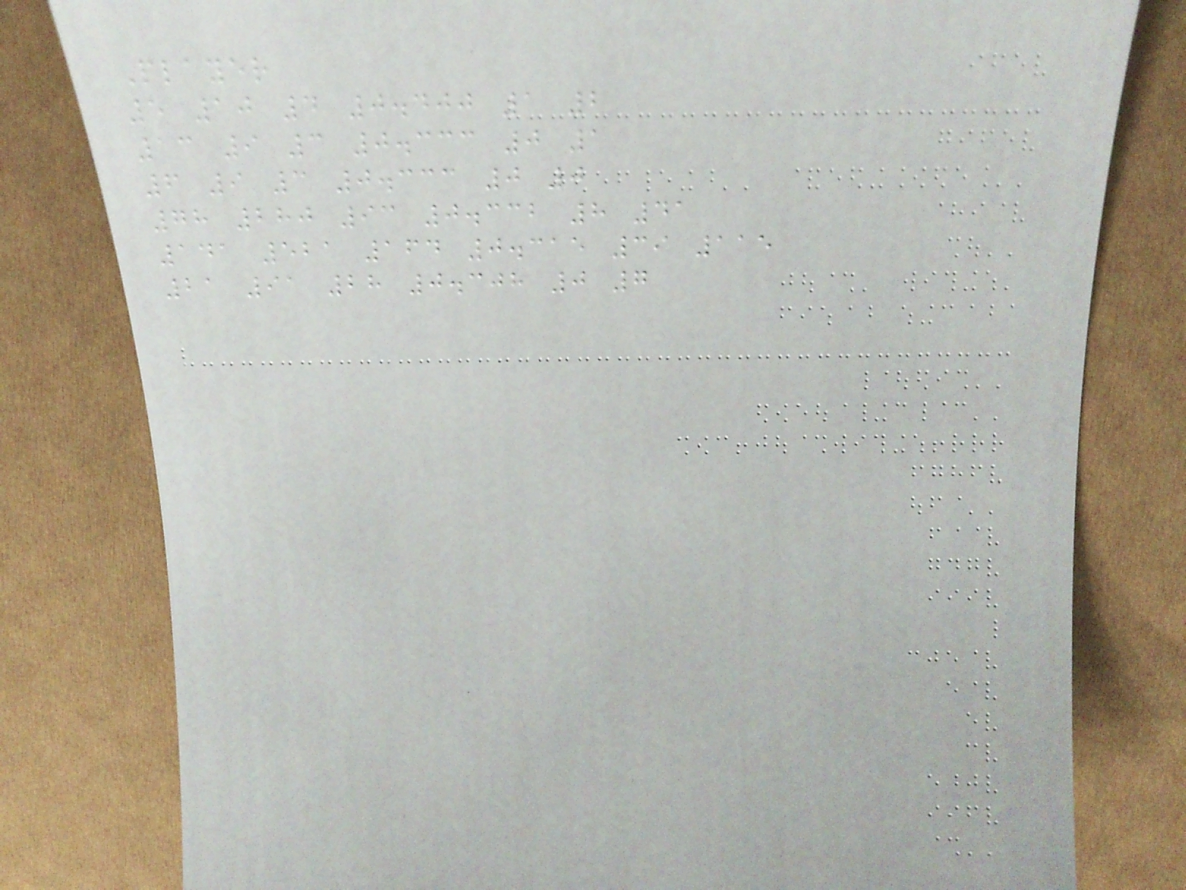Player
5 10 4 0.400 1 2
13 9 3 0.333 0 1
6 9 3 0.333 0 0
78 280 93 0.332 8 41
141 521 164 0.315 39 115
21 91 28 0.308 0 7
